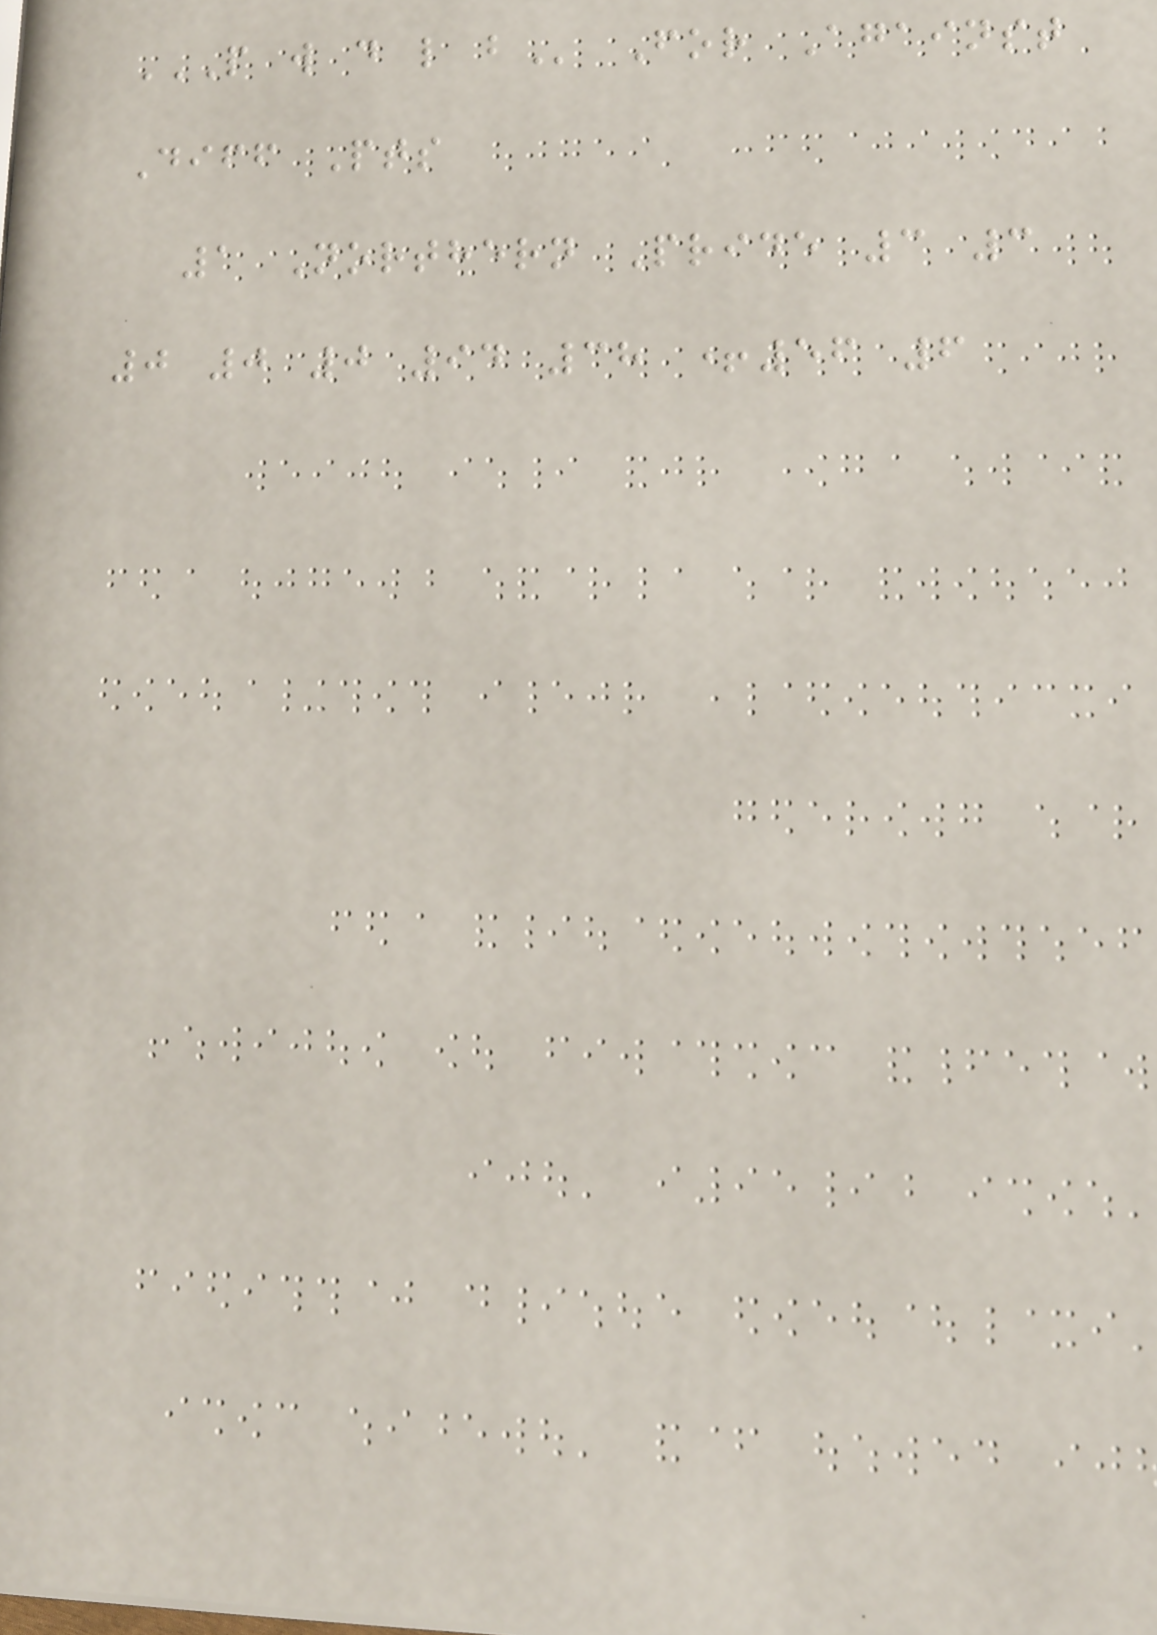P W D L B For Against
Diff Pts
1 Northern Pride 3 3
0 0 0 94 38 +56 6
